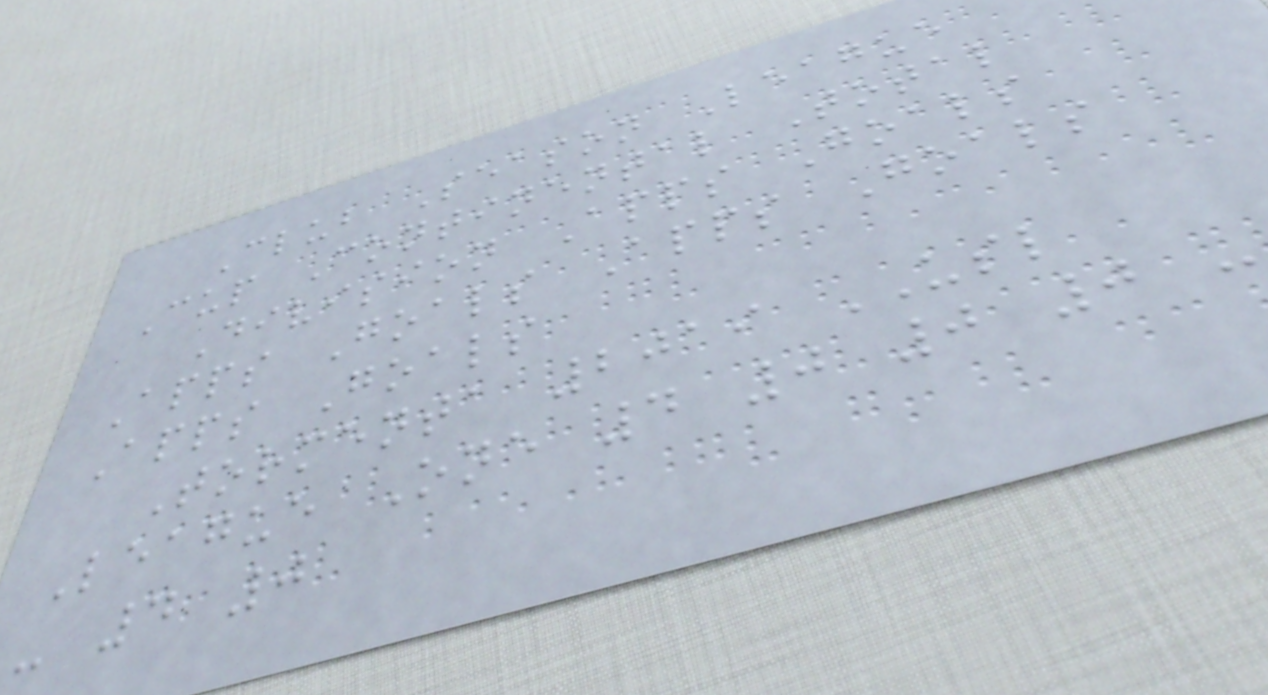Club Season League
Cup Continental Total
Division Apps Goals
Apps Goals Apps Goals
Apps Goals
Tormenta 2019 USL
League One 4 0 0 0 -
- 4 0
